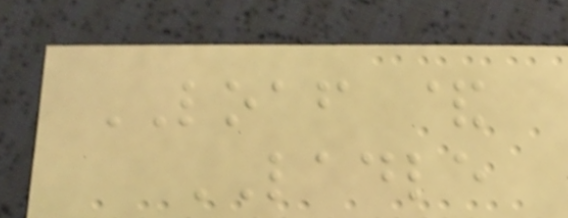LOAF &
LADLE
